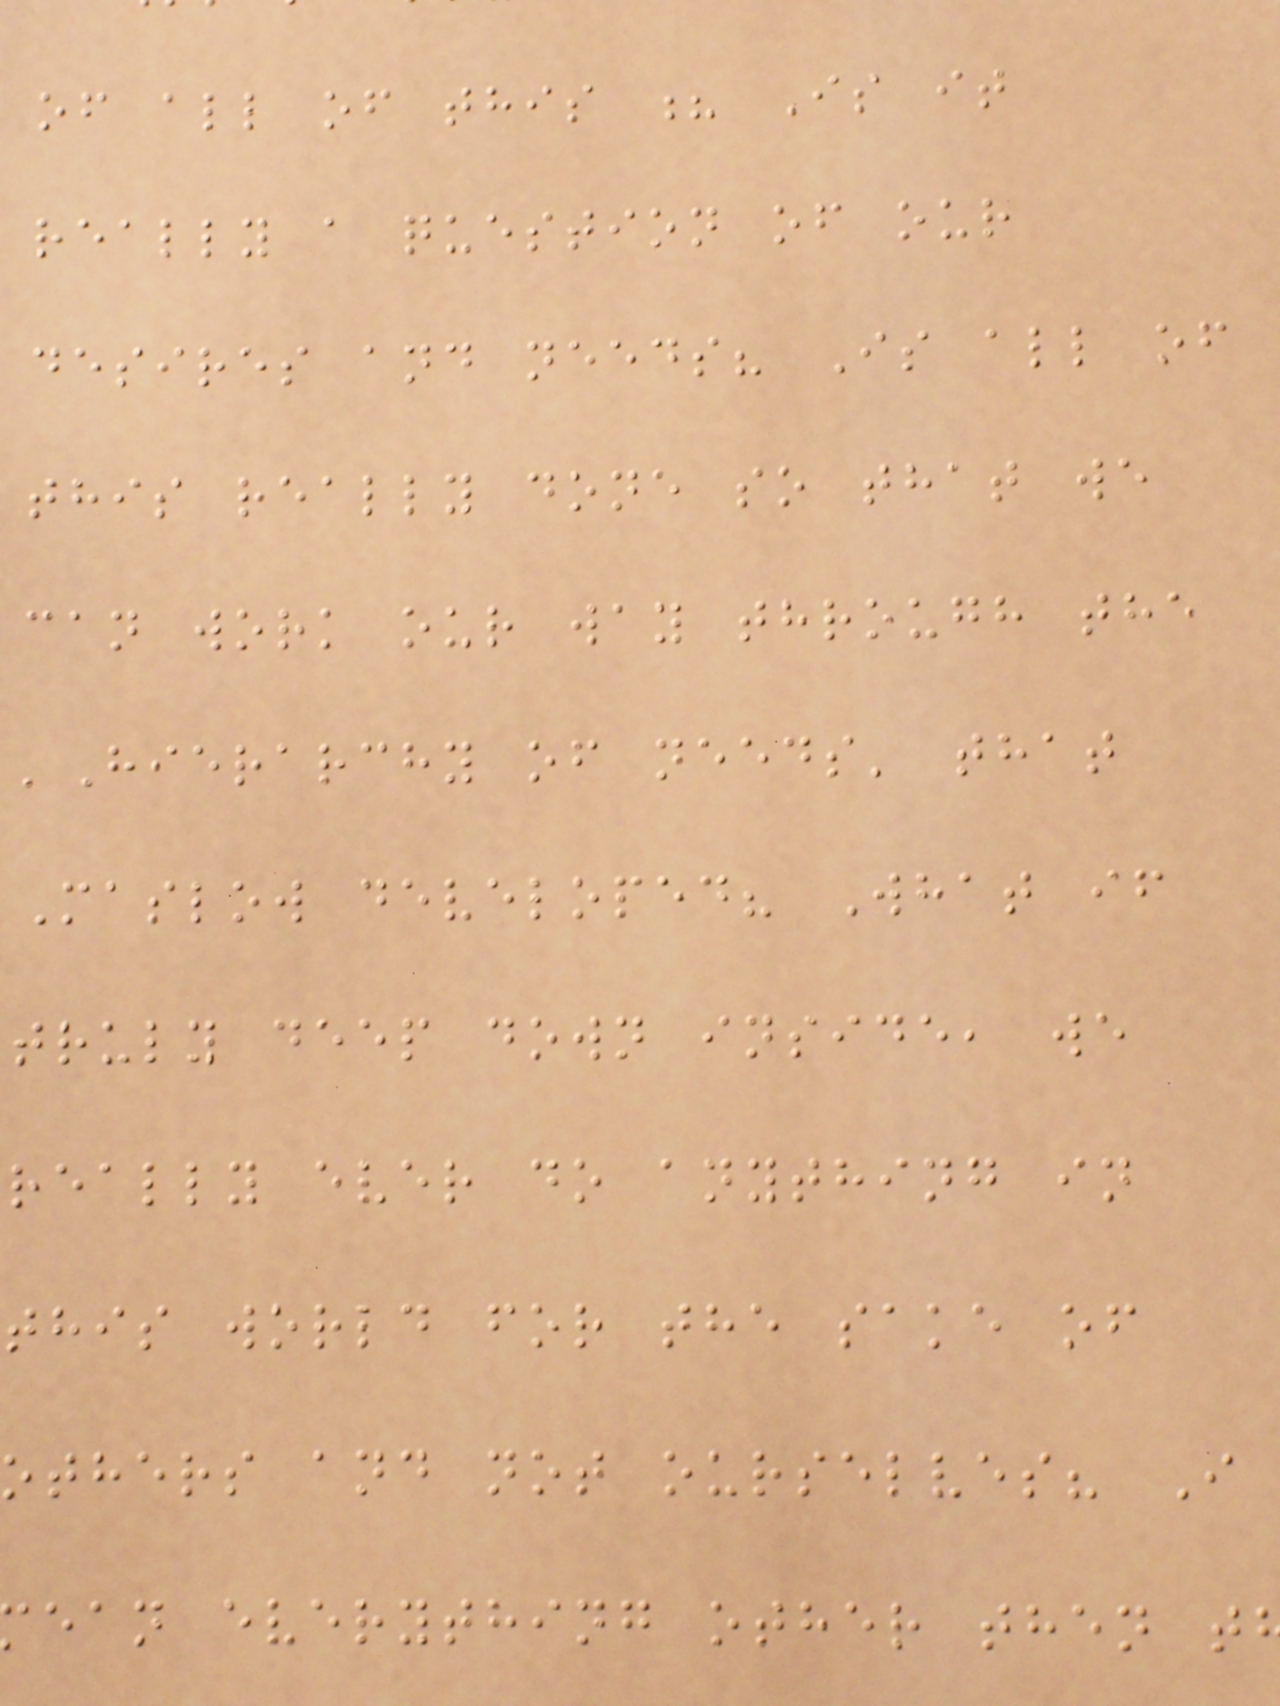of all of this ? Is it
really a question of our
desires and needs? Is all of
this really done so that we
can work our way through the
'Hierarchy of needs' that
Maslow developed? What if
truly deep down inside, we
really ever do anything in
this world for the sake of
others and not ourselves? I
ean everything other then t
